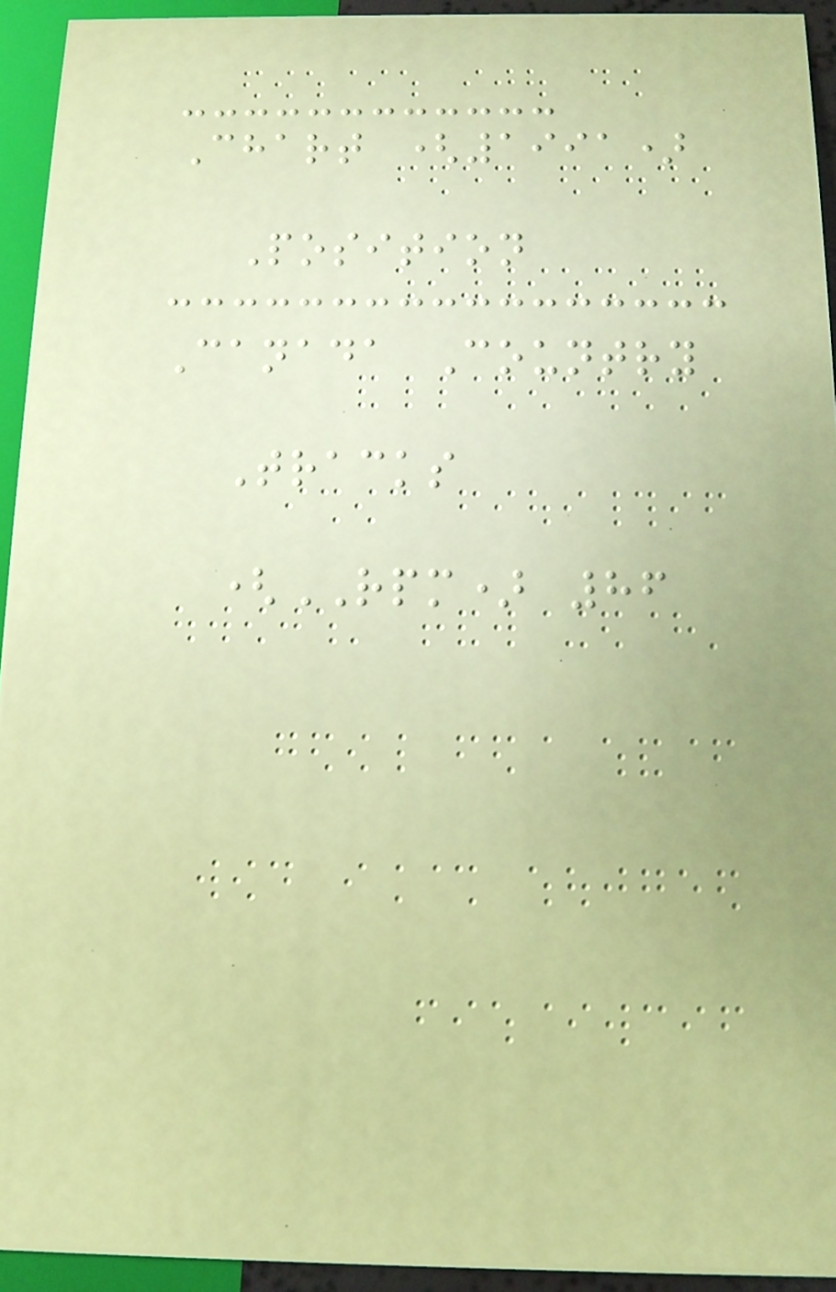Chart (1991)
Position
Canada Country
Tracks
(RPM) 86
